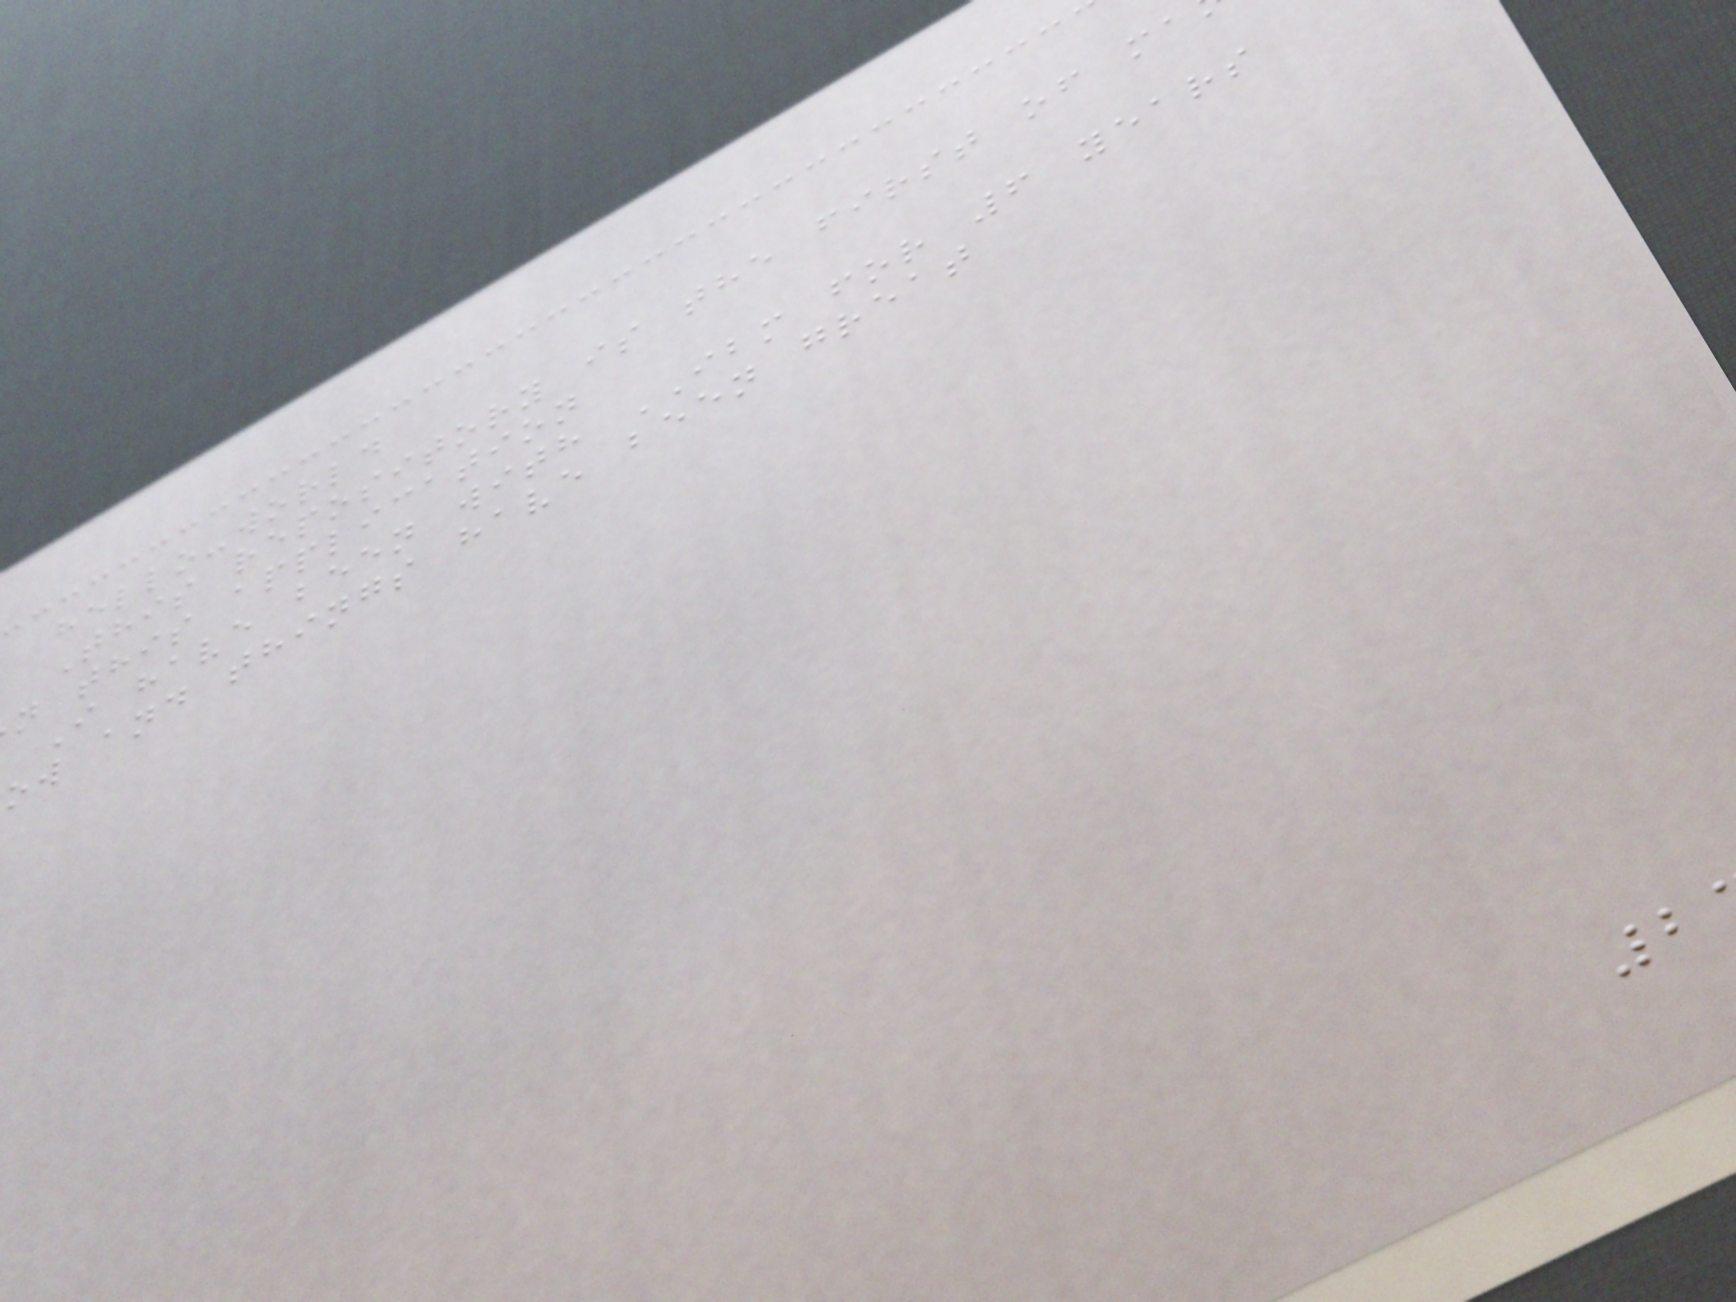hello-world
This repository is the first of ma
n this application
I have been with IBM for 6 years
ow and things have been great
